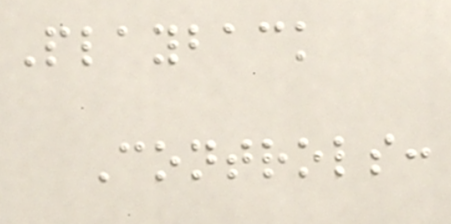Playback
Controls:
